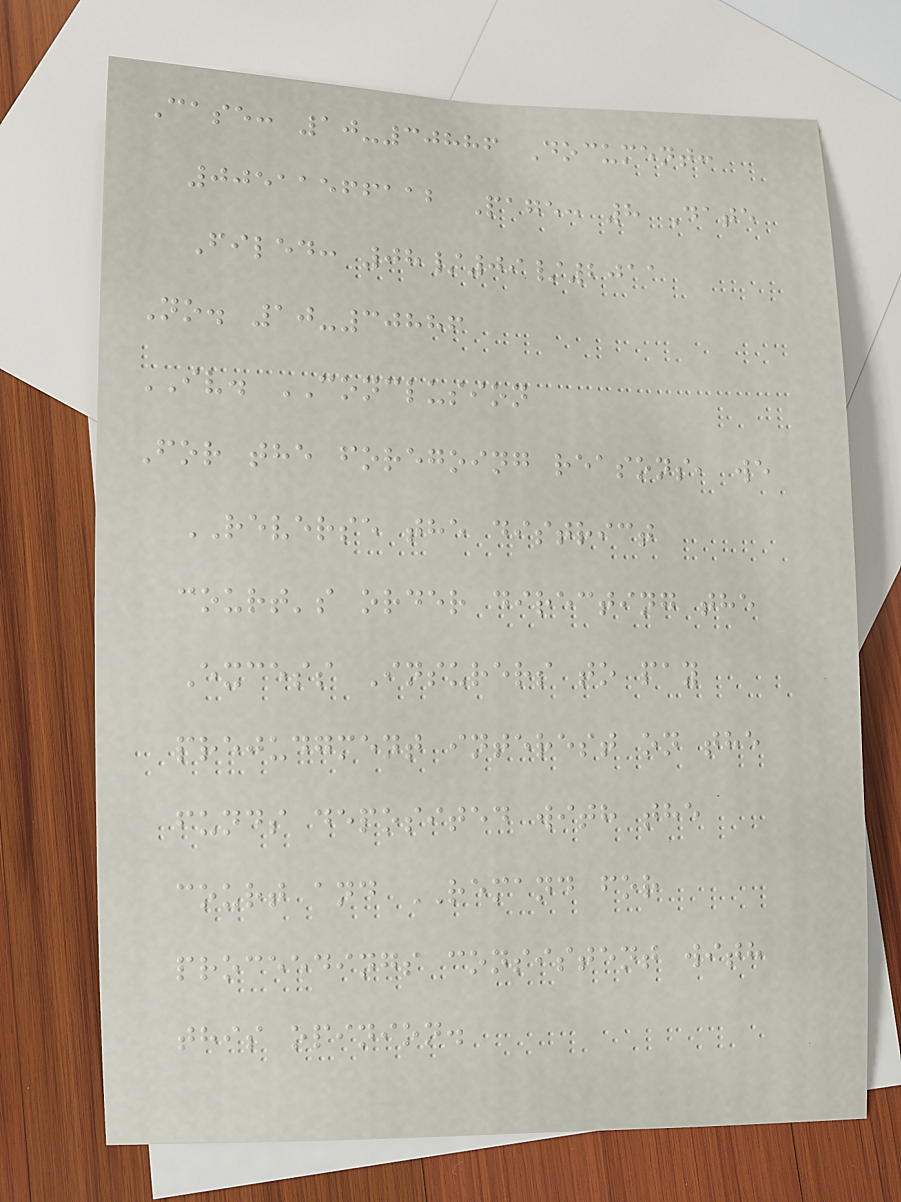Case: 10-30886 Document:
00511566112 Page: 8 Date
Filed: 08/09/2011
No. 10-30886
IV. CONCLUSION
For the foregoing reasons, we
REVERSE the district
court's order directing the
Excess Insurers to pay
prejudgment interest on the
funds deposited with the
court and REMAND for
proceedings consistent with
this opinion.
